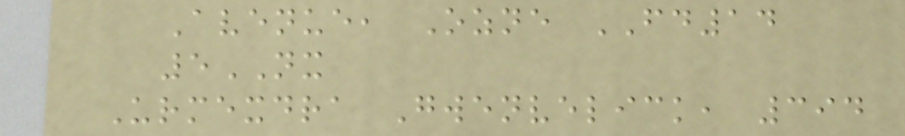Avenue, Ozne FD14
5NX
Urmexdra Gwenvelick, 394
